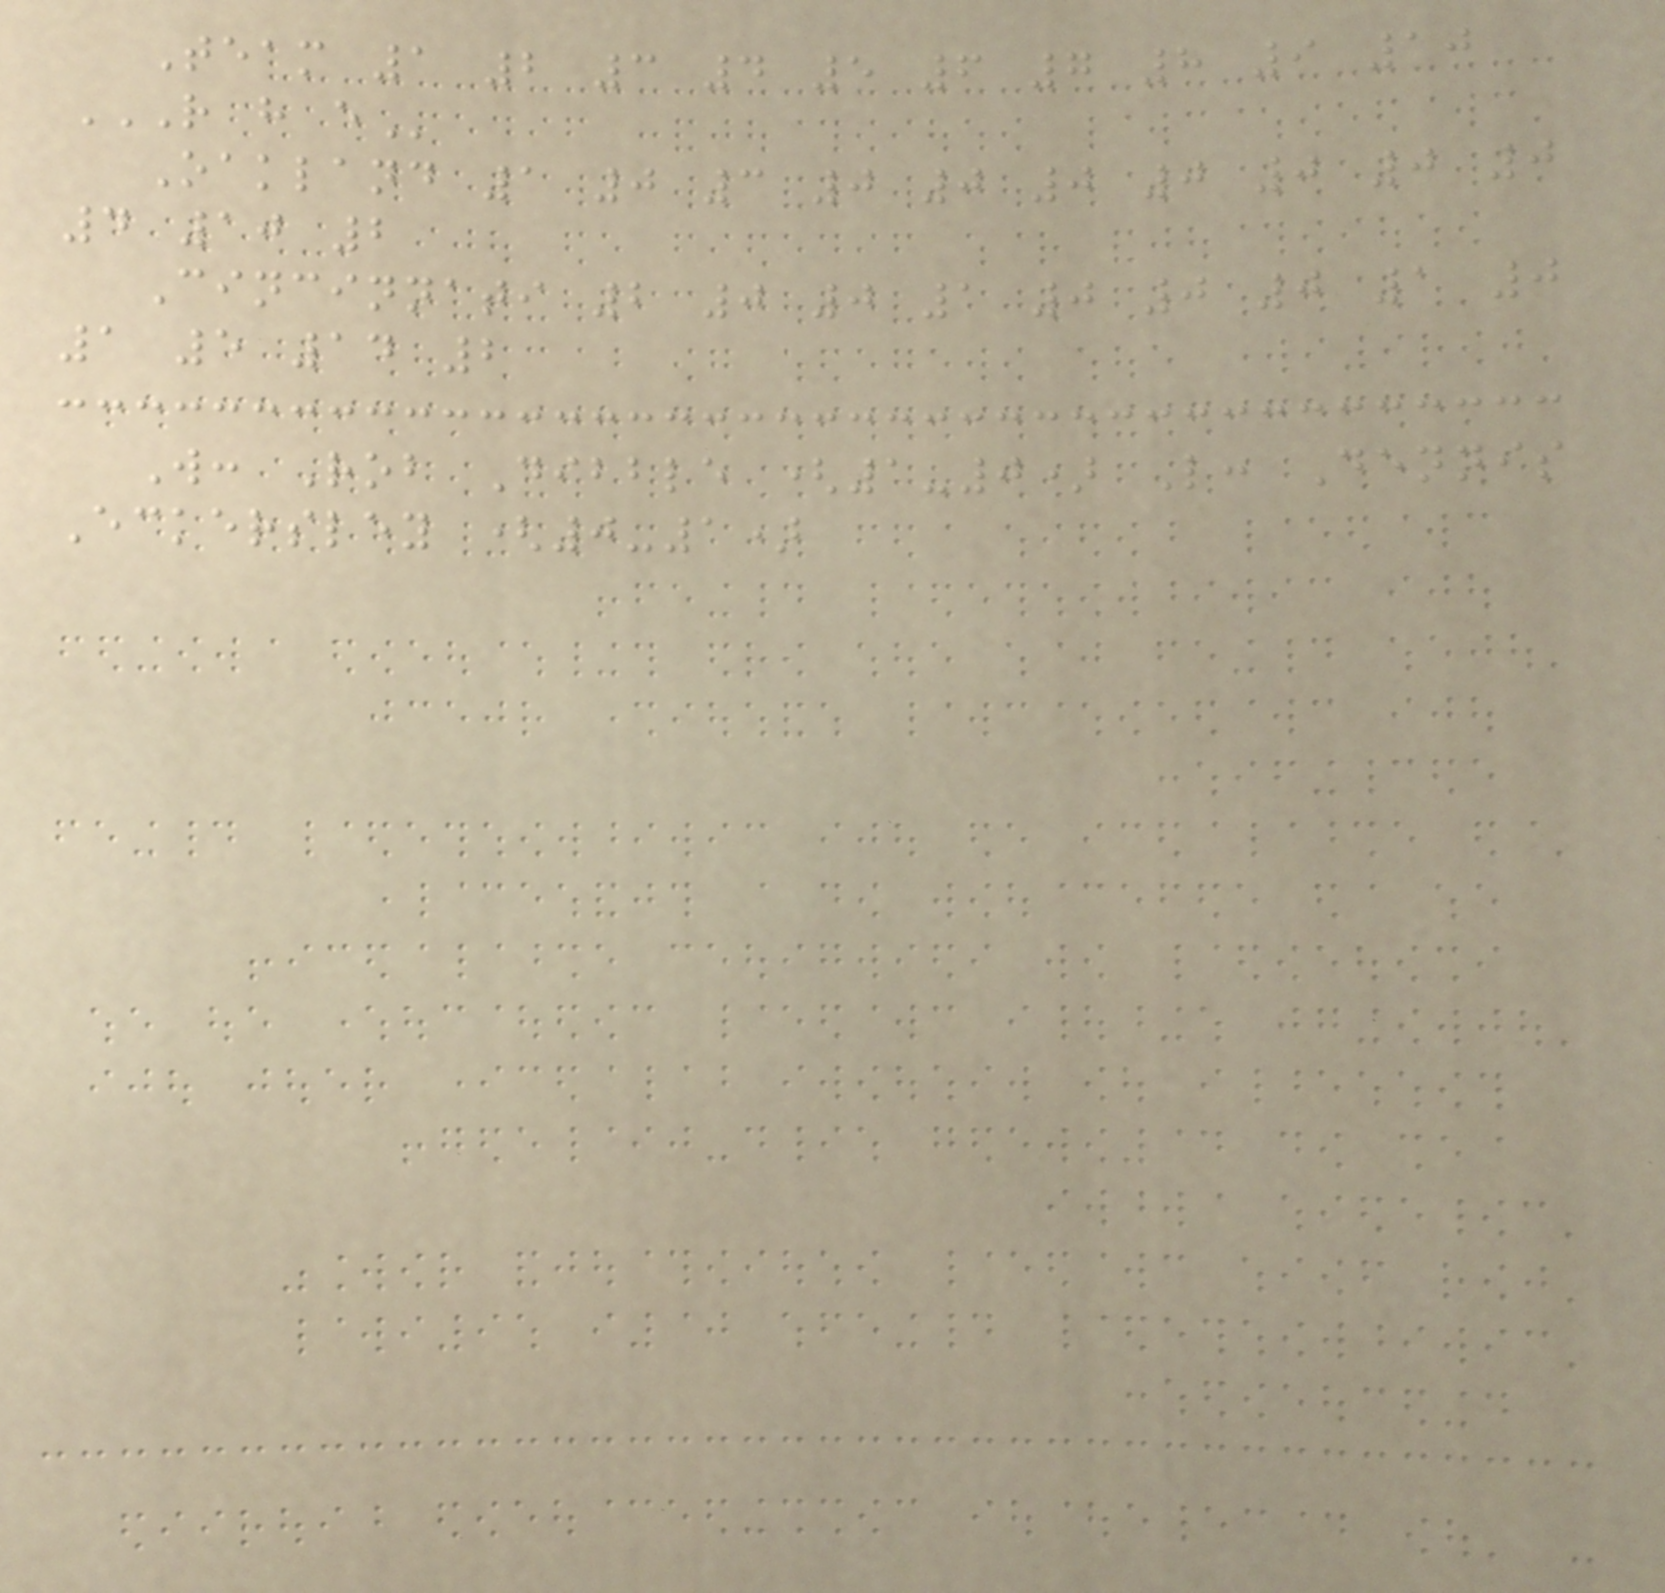Team 1 2 3 4 5 6 7 8 9 10
R H E
Oakland 1 0 3 0 0 0 0 0 0 0
4 10 2
Cincinnati 2 0 0 1 0 0 0 1 0
1 5 14 2
W: Rob Dibble (1-0) L: Dennis
Eckersley (0-1)
